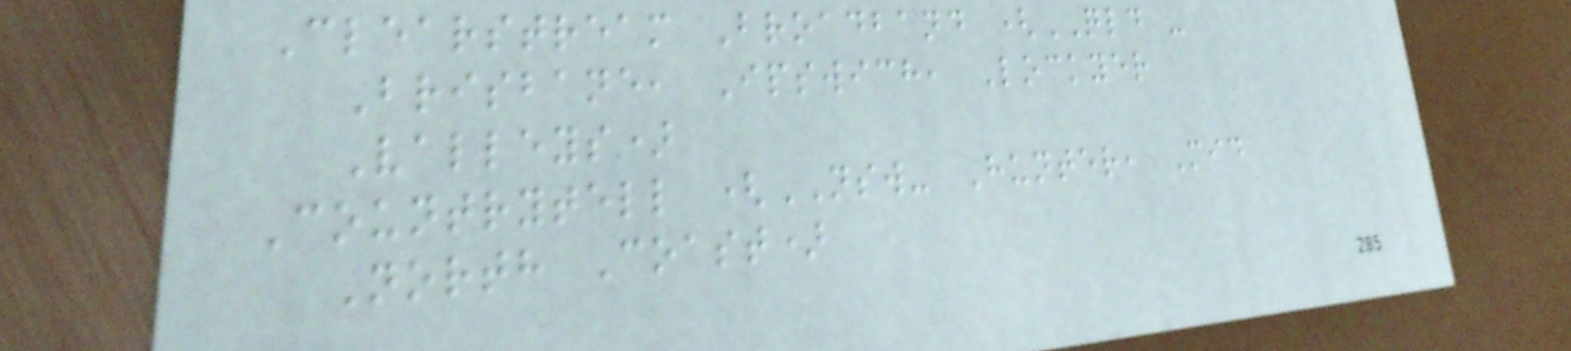Clearstream Broadband (QLD -
Brisbane, Ipswich, Lockyer
Valleys)
Countrytell (NSW- Hunter, Mid
North Coast)
